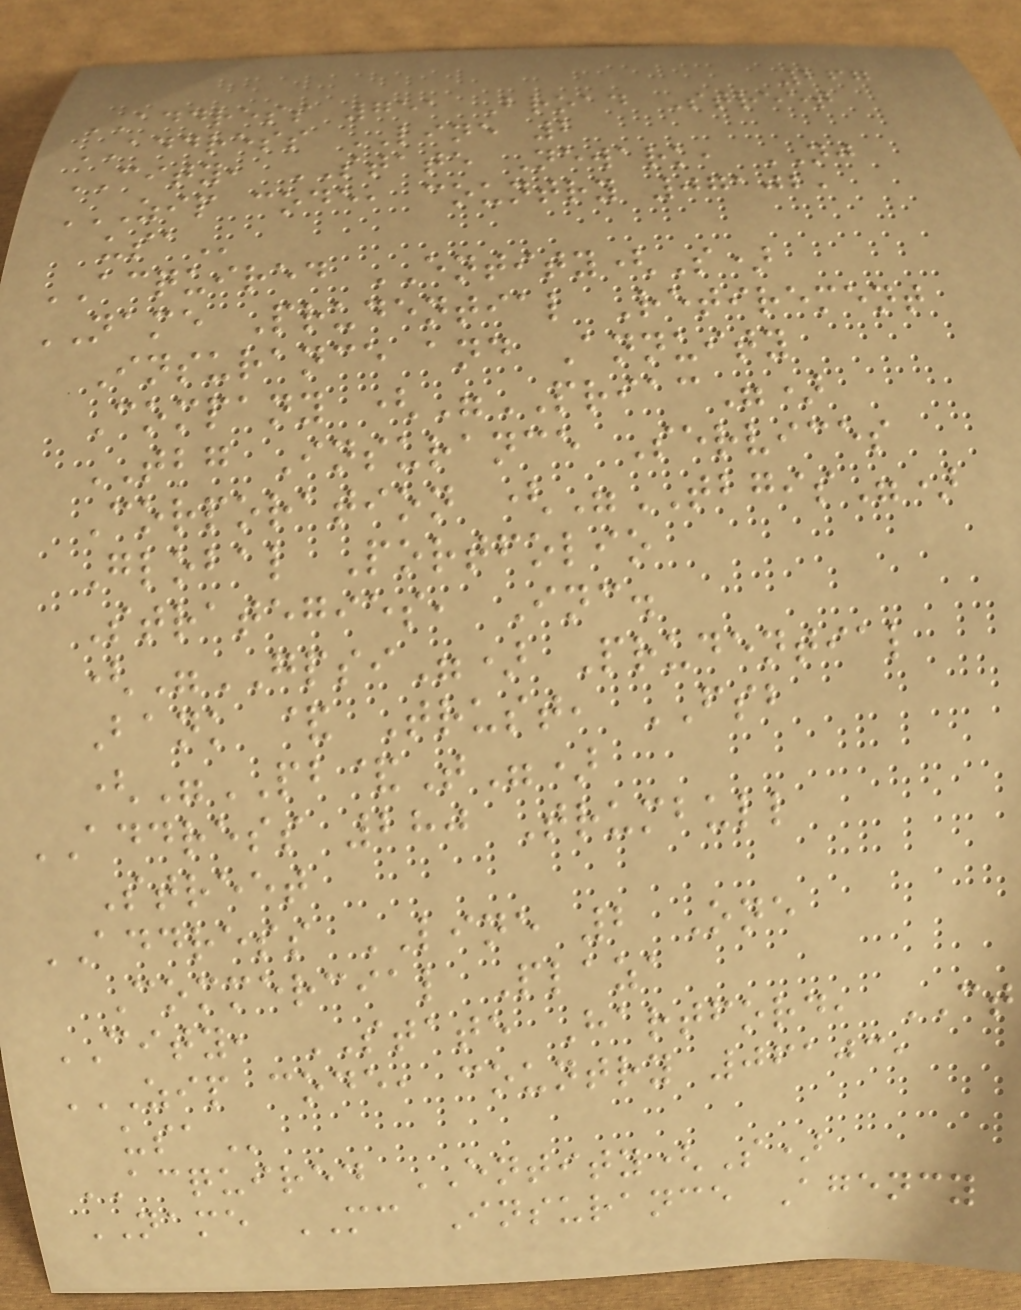267
ADDRESS 751 Broad Street
ADDRESS LINE 2
CITY, STATE Newark, NJ
ZIP CODE, COUNTRY 07102,
USA
ACQUIRED ENTITY(S)
NAME Prudential Retirement
Insurance and Annuity
Company ("PRIAC")
TBG Insurance Services
Corporation ("TBGIS")
Global Portfolio
Strategies, Inc.
("GPSI") Prudential
Bank & Trust, FSB
("PB&T")
ADDRESS 280 Trumbull
Street
ADDRESS LINE 2 One
Commercial Plaza
CITY, STATE Hartford, CT
ZIP CODE, COUNTRY 06103,
USA
ACQUIRED ENTITY(S)
NAME MC Insurance Agency
